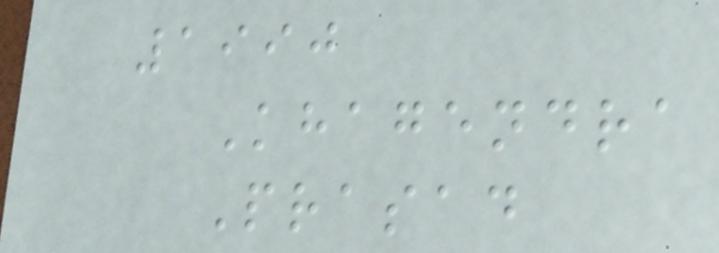1990
Khagendra
Prasad
